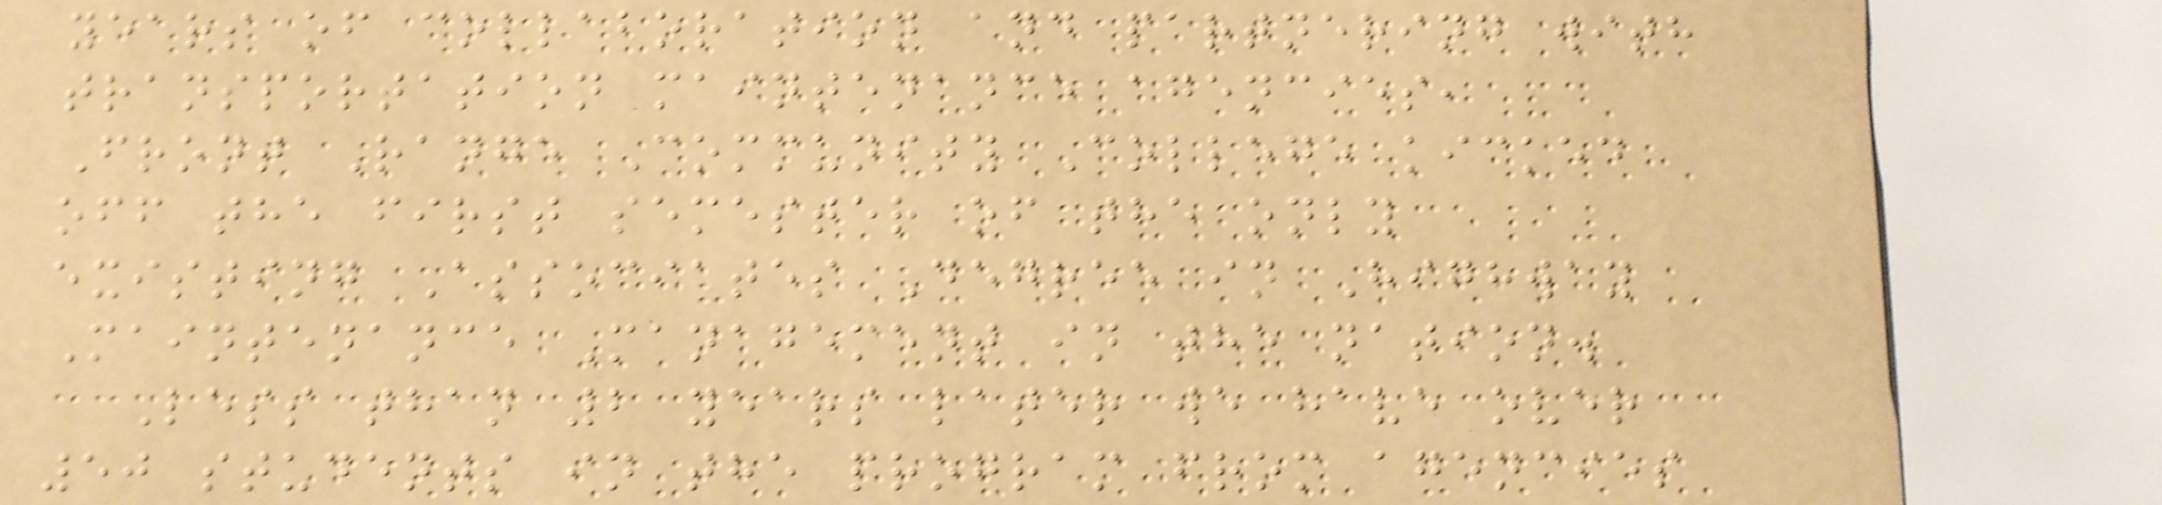years of collaboration and partnering with
transportation maintenance agencies,
Front Range Community College kicked
off the first semester of the only
existing Associates Degree in Highway
Maintenance Management in the nation.
Less than 2 years later we have over
50 students in the program from agencies
